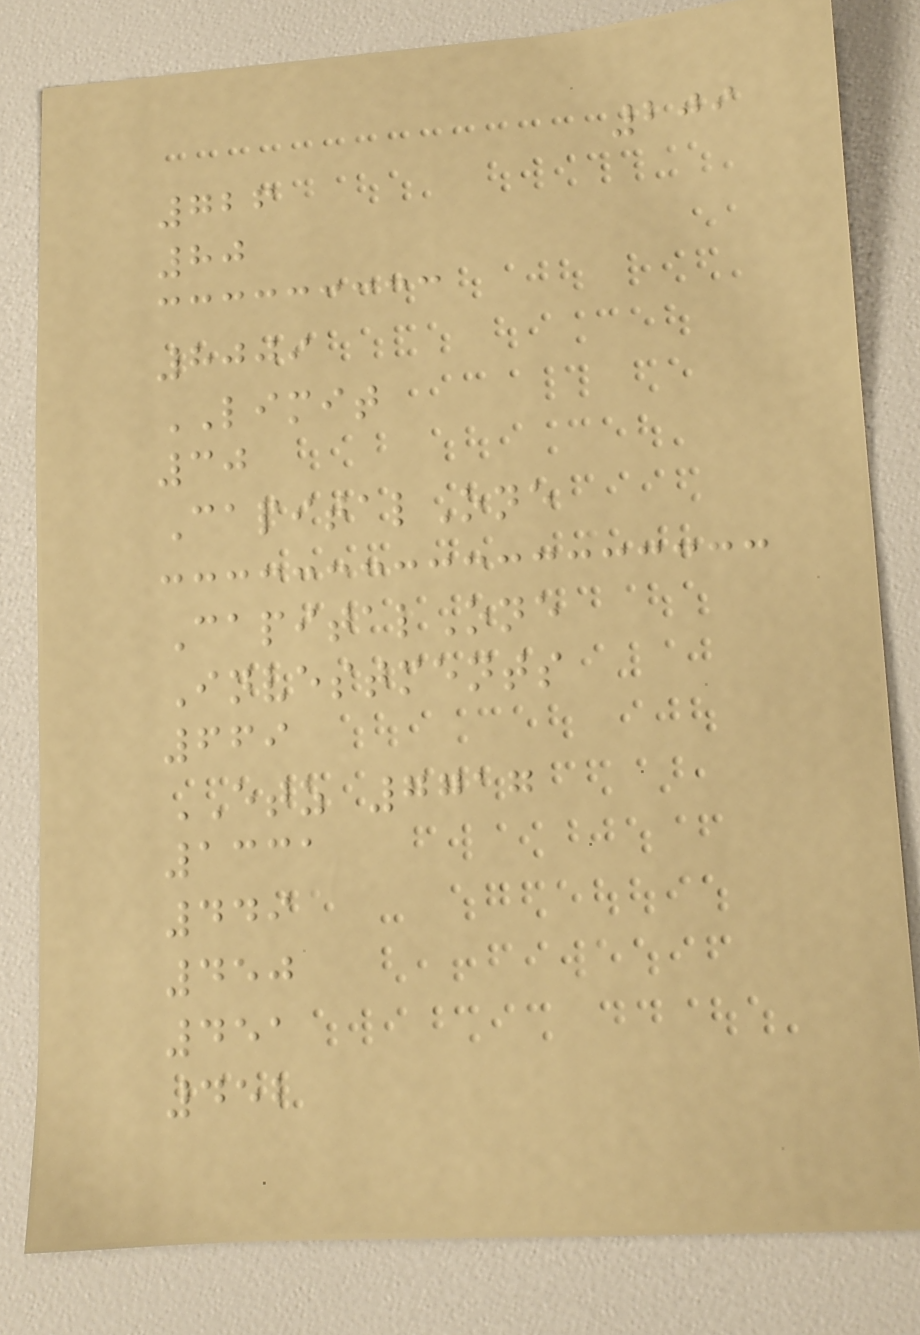209
726
80
8009
LIMIT
30
CapitalOne
CapitalOne
Investments
669
ETZ 7717
1331
449
450
451
452
